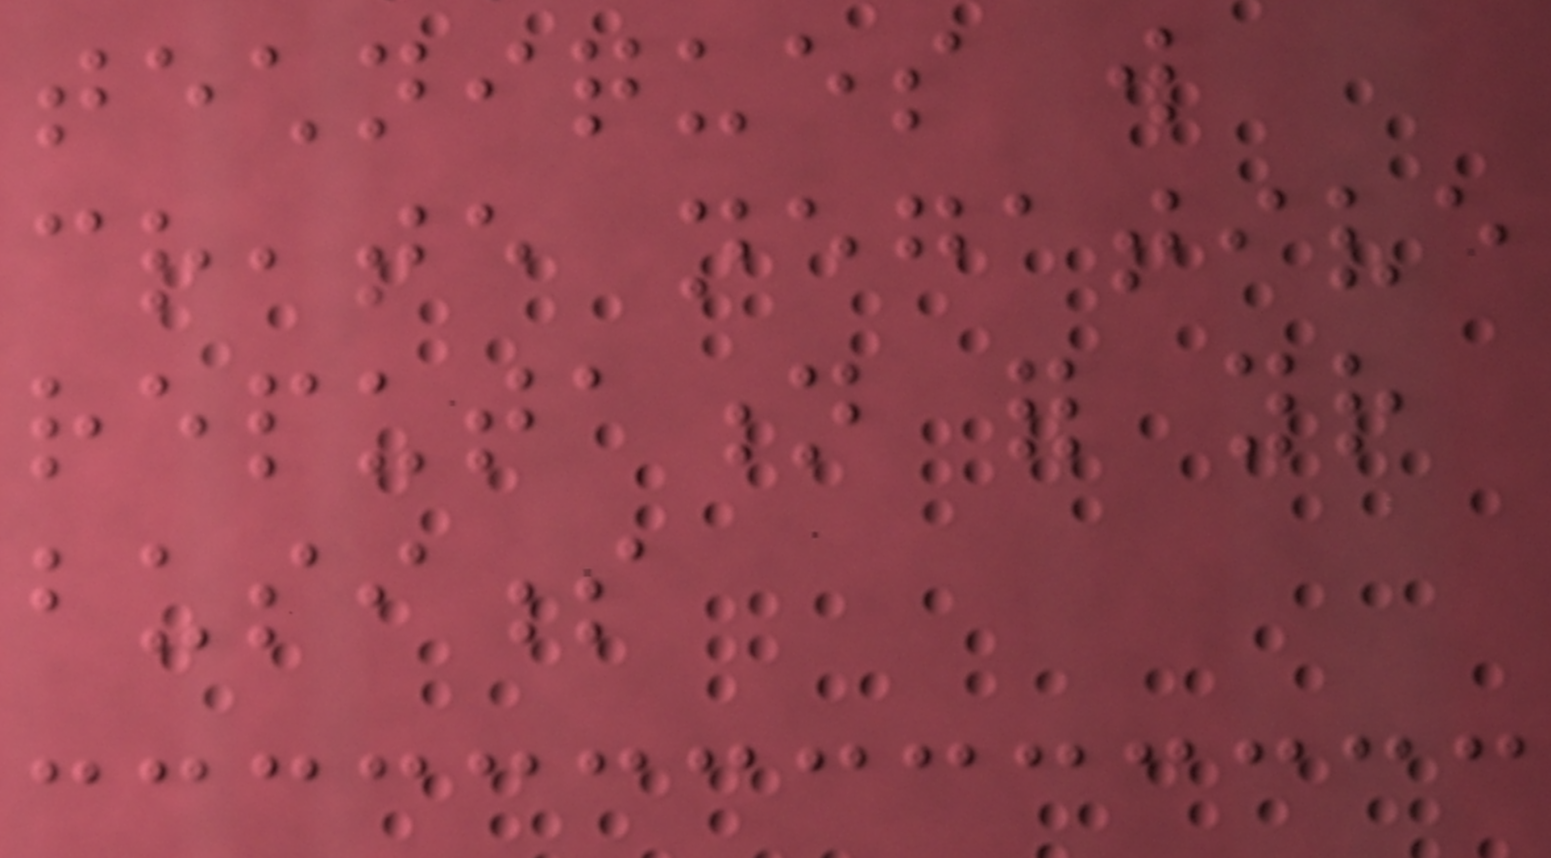techniques will
create negative
reputation for your
business
